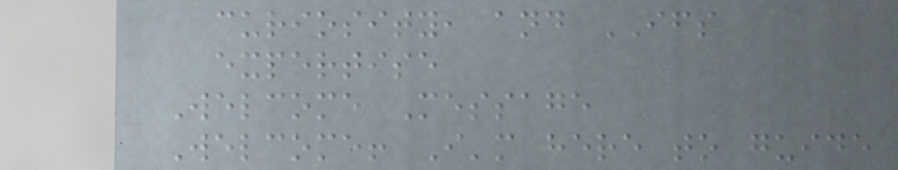curiosity, and IFS
expertise
Welcome Message
Welcome! I'm here to guide
